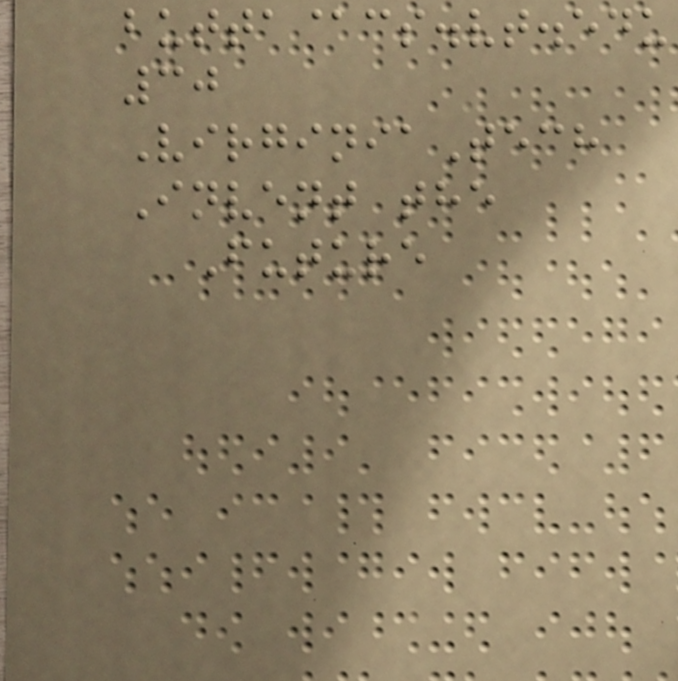butta@cs.vt.edu
30
VirginiaTech
Invent the
Future
